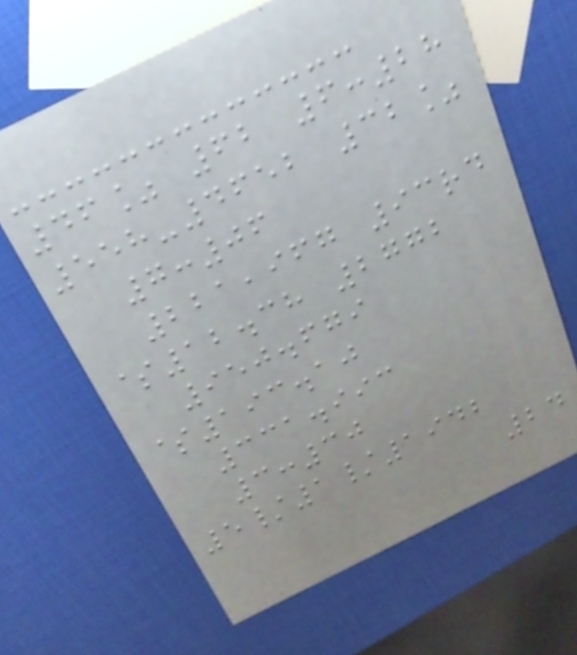46% 62 6:28
558-4652 32%
7:06
221,967 93rd
$12.38 2772
950.679
$193.10
331.993
3:30
5/1/1942
24
